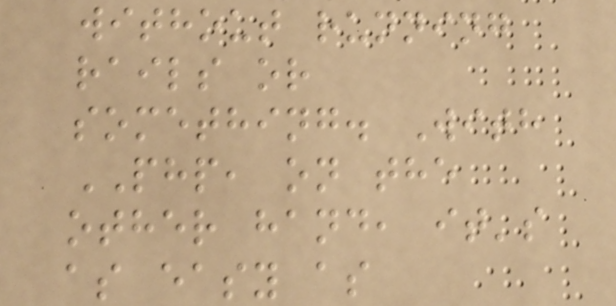without running
rails or
something. With
PHP, on the
other hand, it's
as easy as
